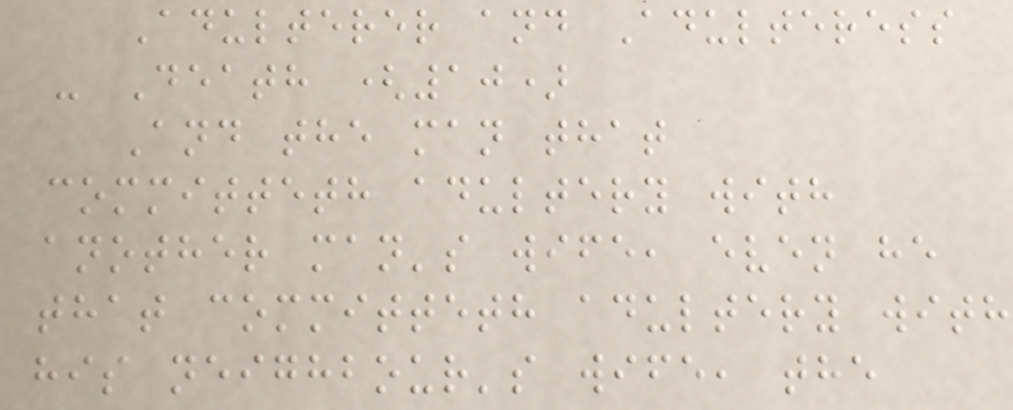Adulterer and Adulteress
- Death (10)
And the man that
committeth adultery with
another man's wife, even he
that committeth adultery with
his neighbour's wife, the
